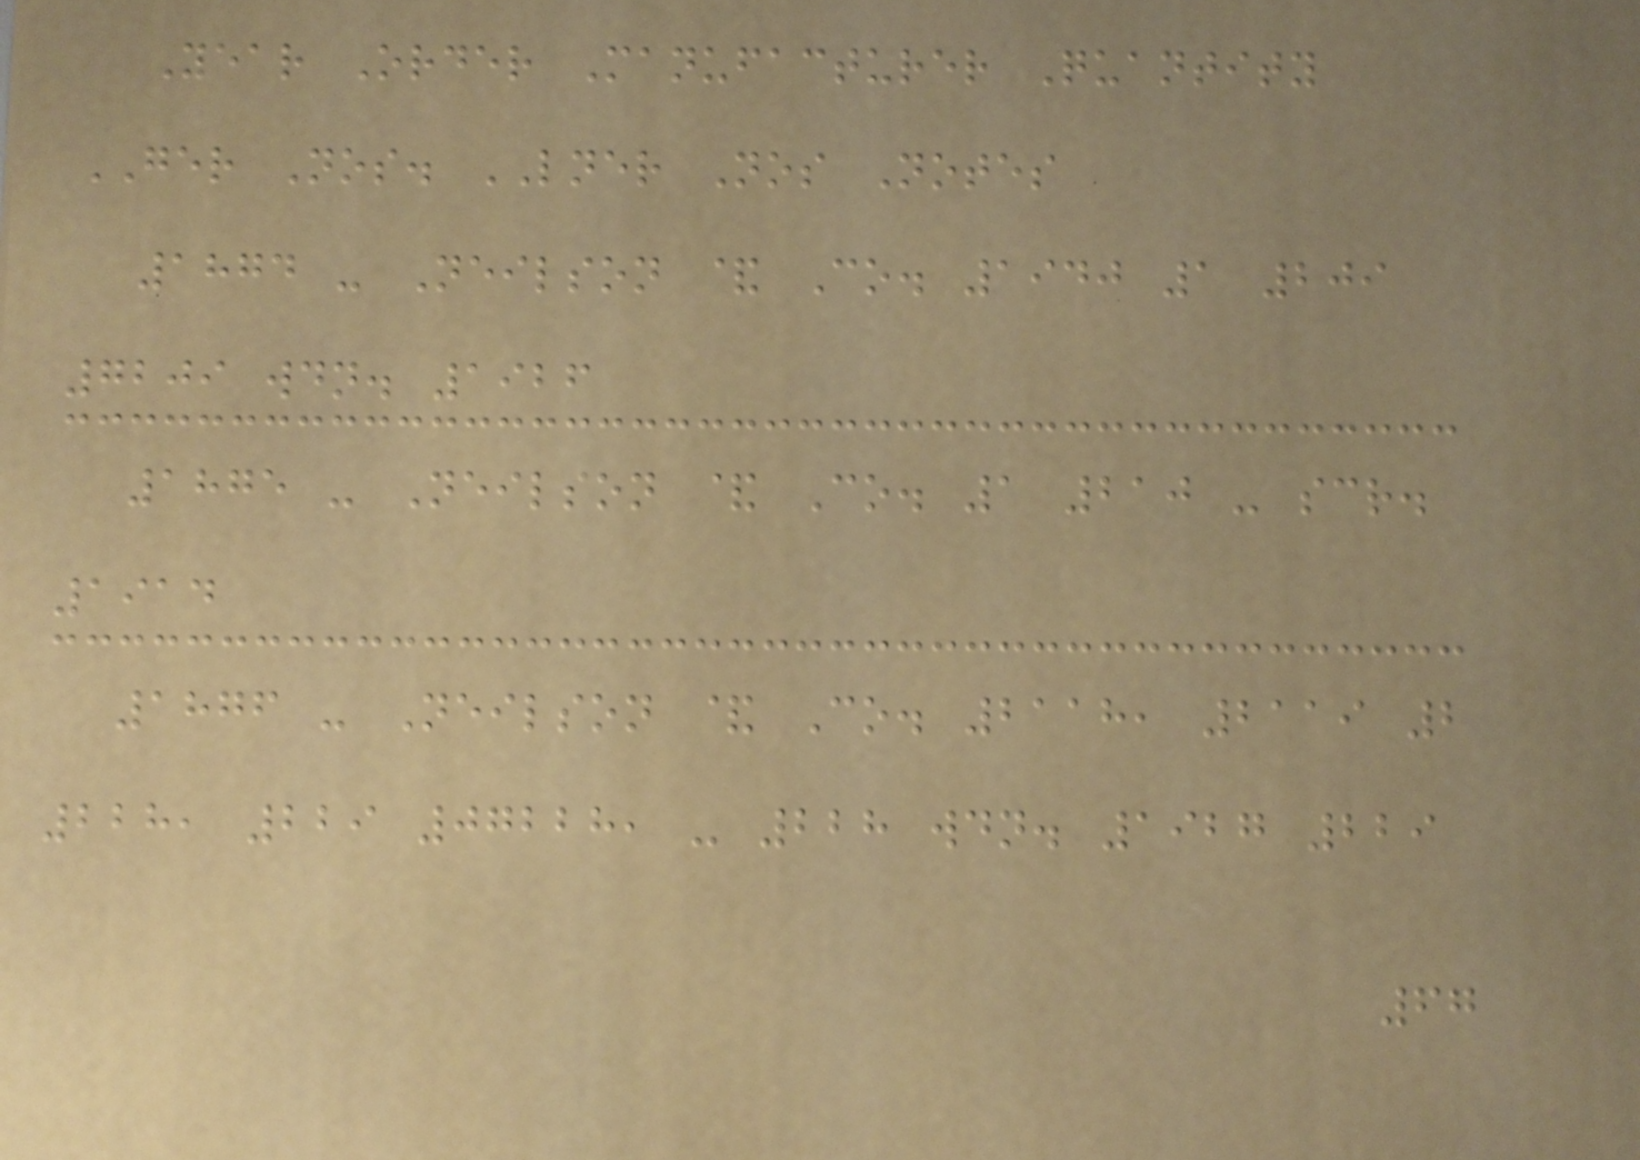Year Order Manufacturer Quantity
GER Nos. LNER Nos Notes
1874 - Neilson & Co. 1940 1 209
7209 wdn. 1926
1875 - Neilson & Co. 1 210 - scr.
1914
1876 - Neilson & Co. 2118, 2119 2
228, 229 07228, - 228 wdn. 1927 229
67
